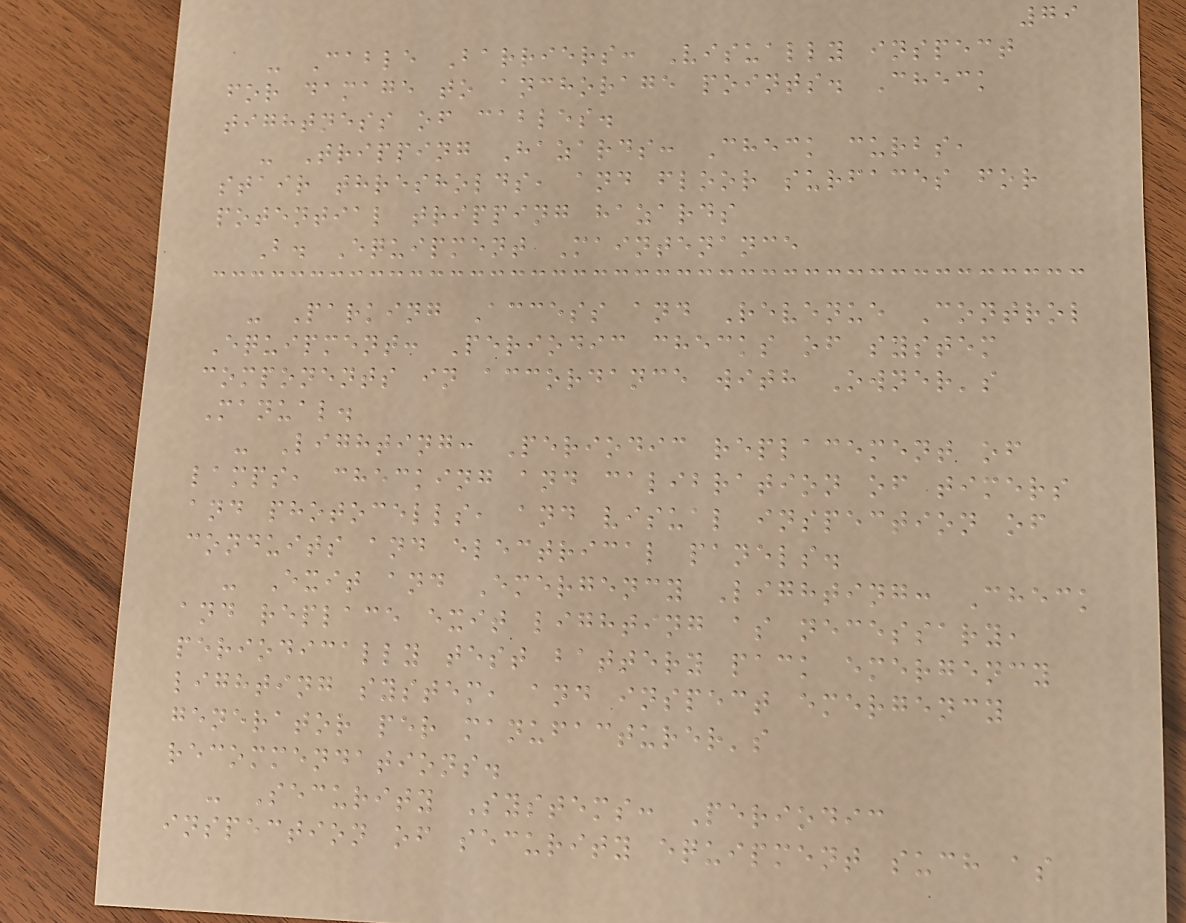79
- Cable Barriers: Visually inspect
for damage to anchorage points. Check
tightness of cables.
- Tripping Hazards: Check curbs,
stair thresholds, and floor surfaces for
potential tripping hazards
B. Equipment Maintenance
- Parking Access and Revenue Control
Equipment: Periodic checks of system
components in accordance with Owner's
Manual.
- Lighting: Periodic replacement of
lamps, checking and calibration of timers
and photocells, and visual inspection of
conduits and electrical panels.
- Exit and Emergency Lighting: Check
and replace exit lighting as necessary,
periodically test battery pack emergency
lighting system, and inspect emergency
generator per manufacturer's
recommendations.
- Security Systems: Periodic
inspection of security equipment such as
